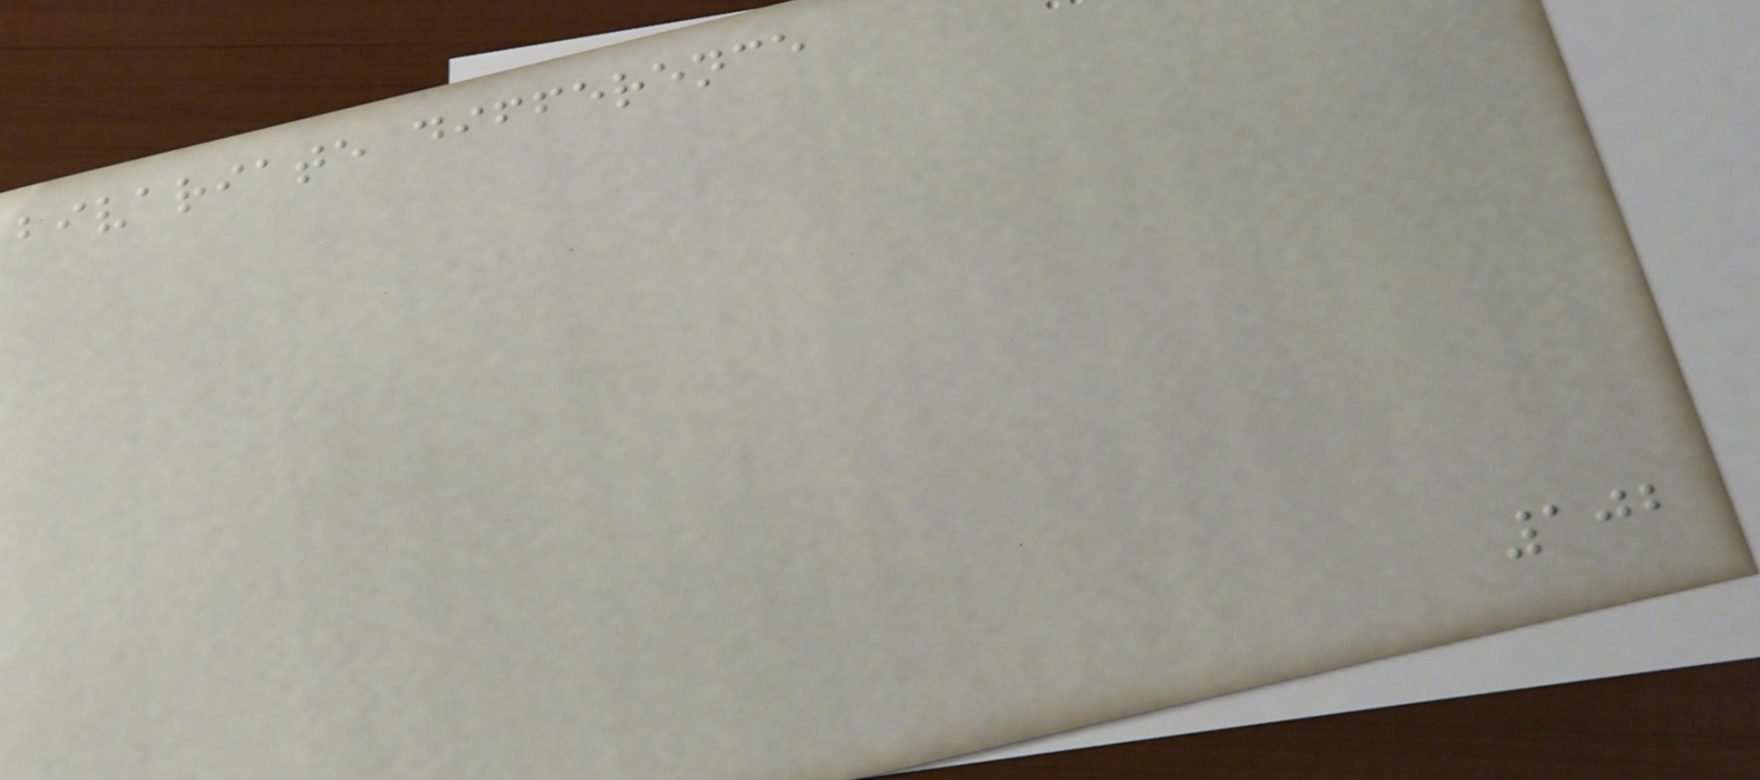bivariate difference
102
